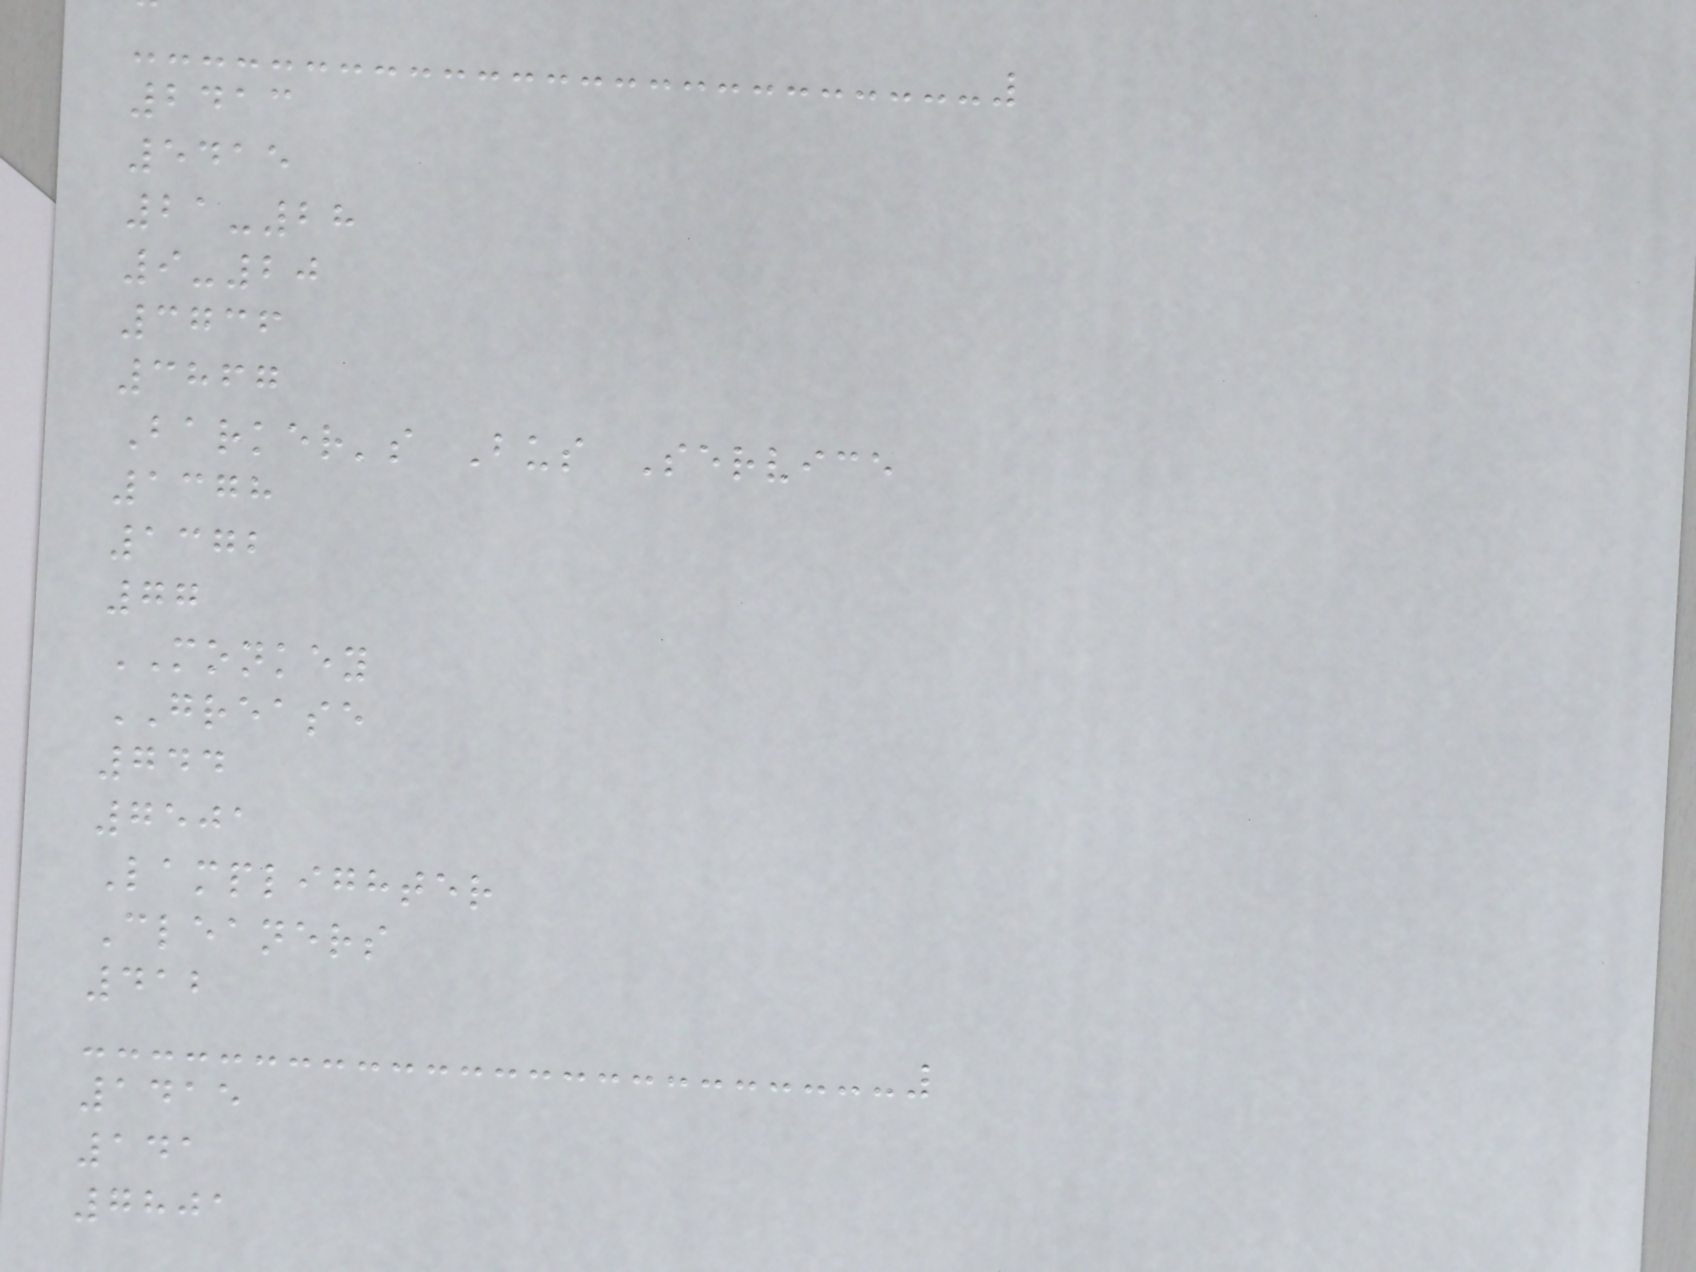2413
5415
21-28
9-20
3736
3867
Barker's Bus Service
1378
1372
77
MONKEY
GREASE
744
7501
Lamplighter
Cleaners
412
1415
141
7801
